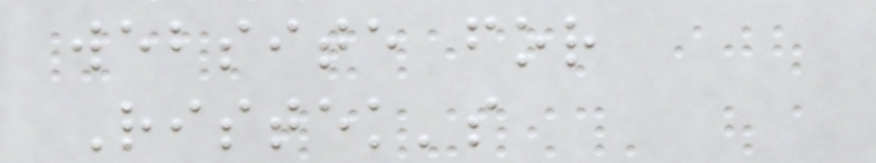website for
Ristek's
